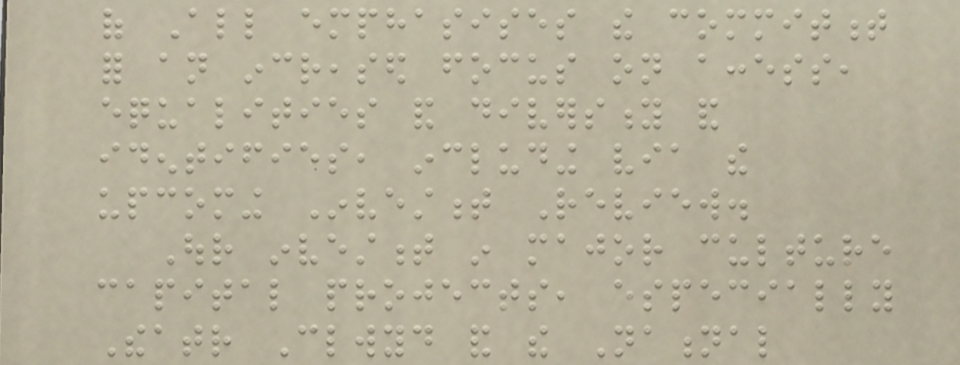of All emphasises the commitment
for an increased focus on access,
equalities and diversity and
identifies, including via the
upcoming Investment Review.
Our investment in major culture
capital projects, especially
Theatr Clwyd and the National
